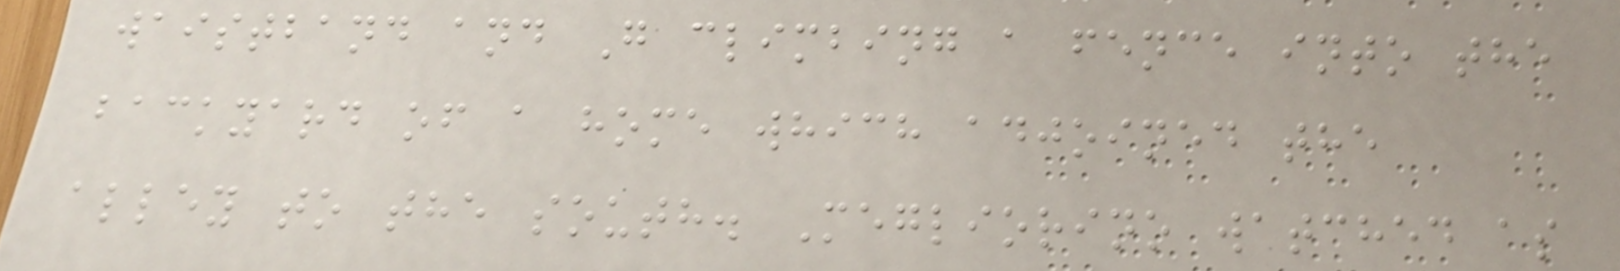waistband and G climbing a fence into the
backyard of a home which adjoined the
alley to the south. Megliorino watched as
